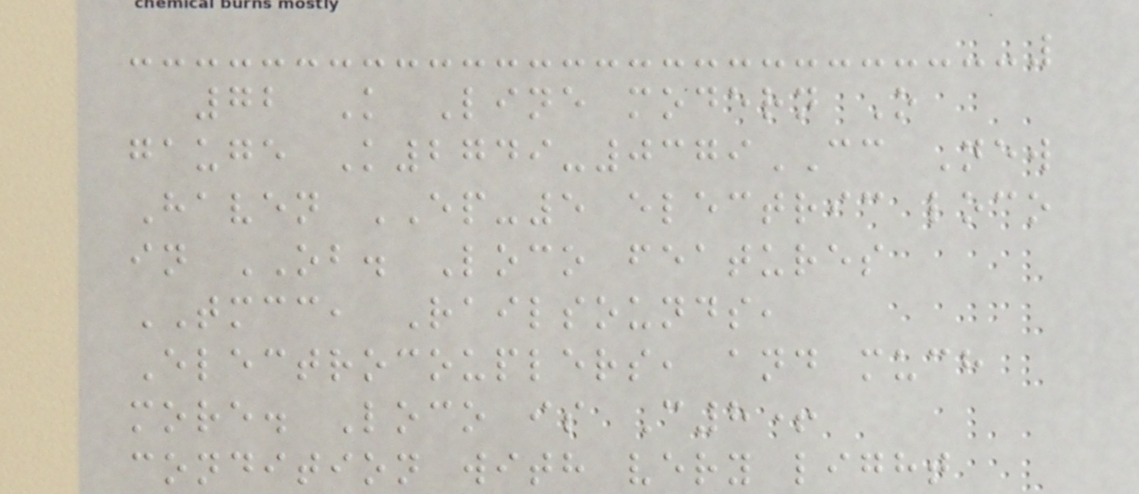72 K Line modern O
gauge K2749-0379CC New
Haven EP-5 electric loco
in OB. Loco features
TMCC, Railsounds,
Electrocouplers, and much
more. Loco is C8+
condition with very light
